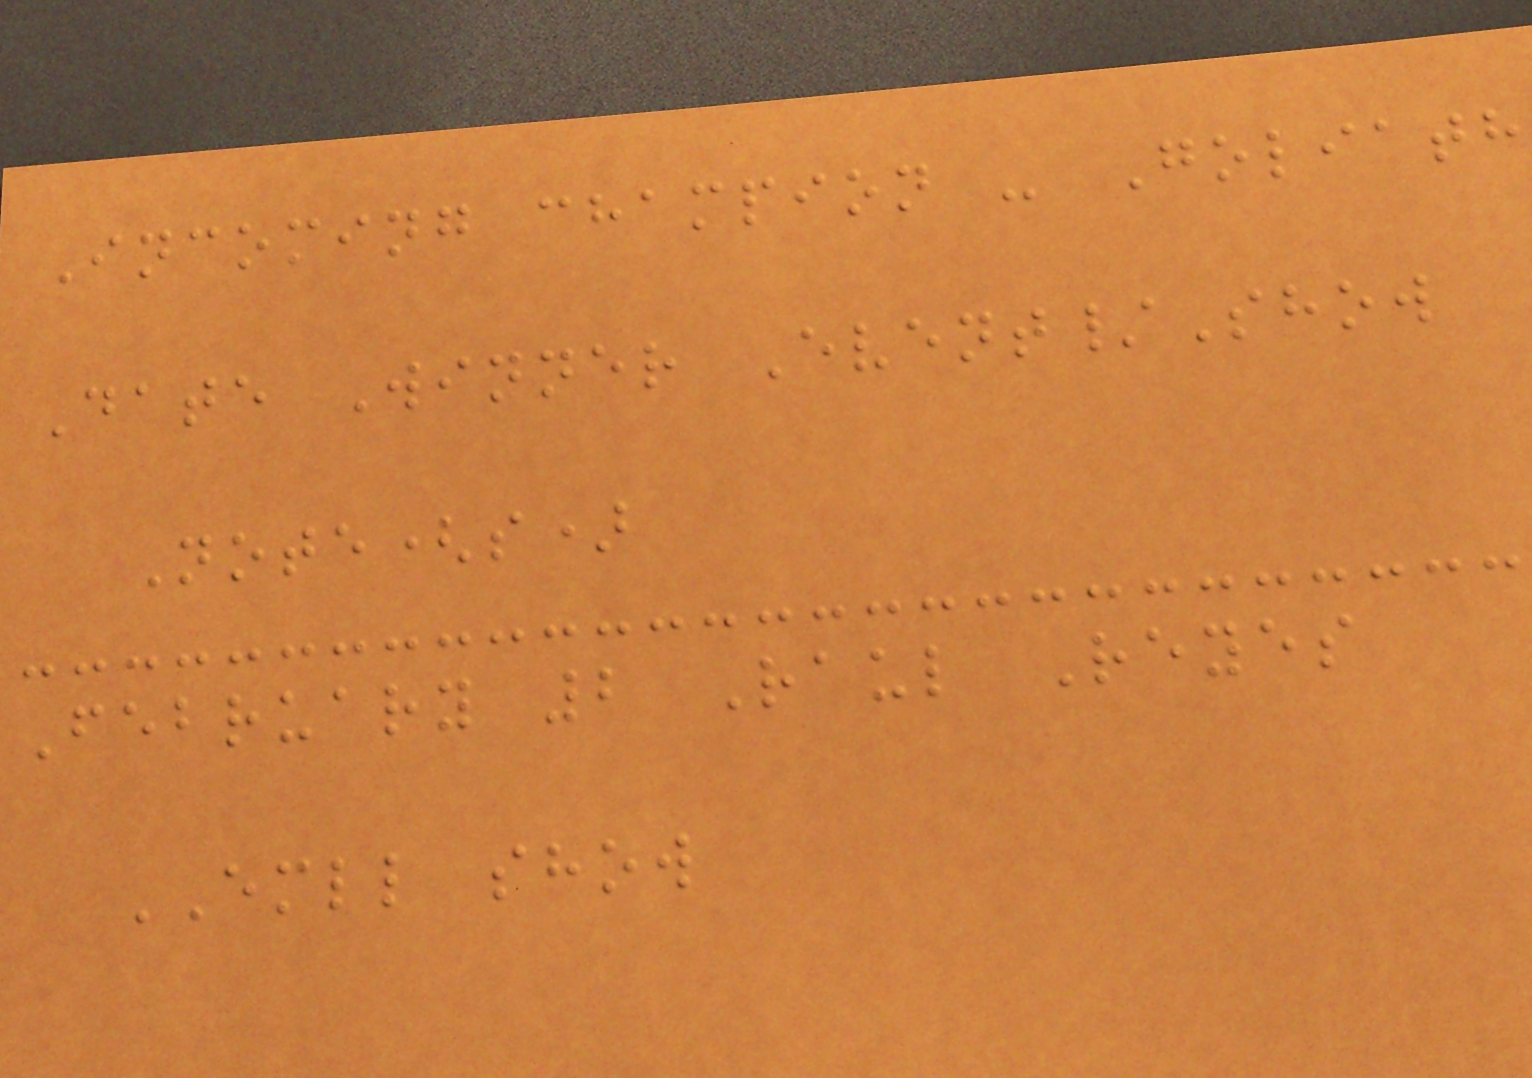Incoming champion - Goliath
Date Winner Event/Show
Note(s)
February 2 Raul Reyes
EMLL show
